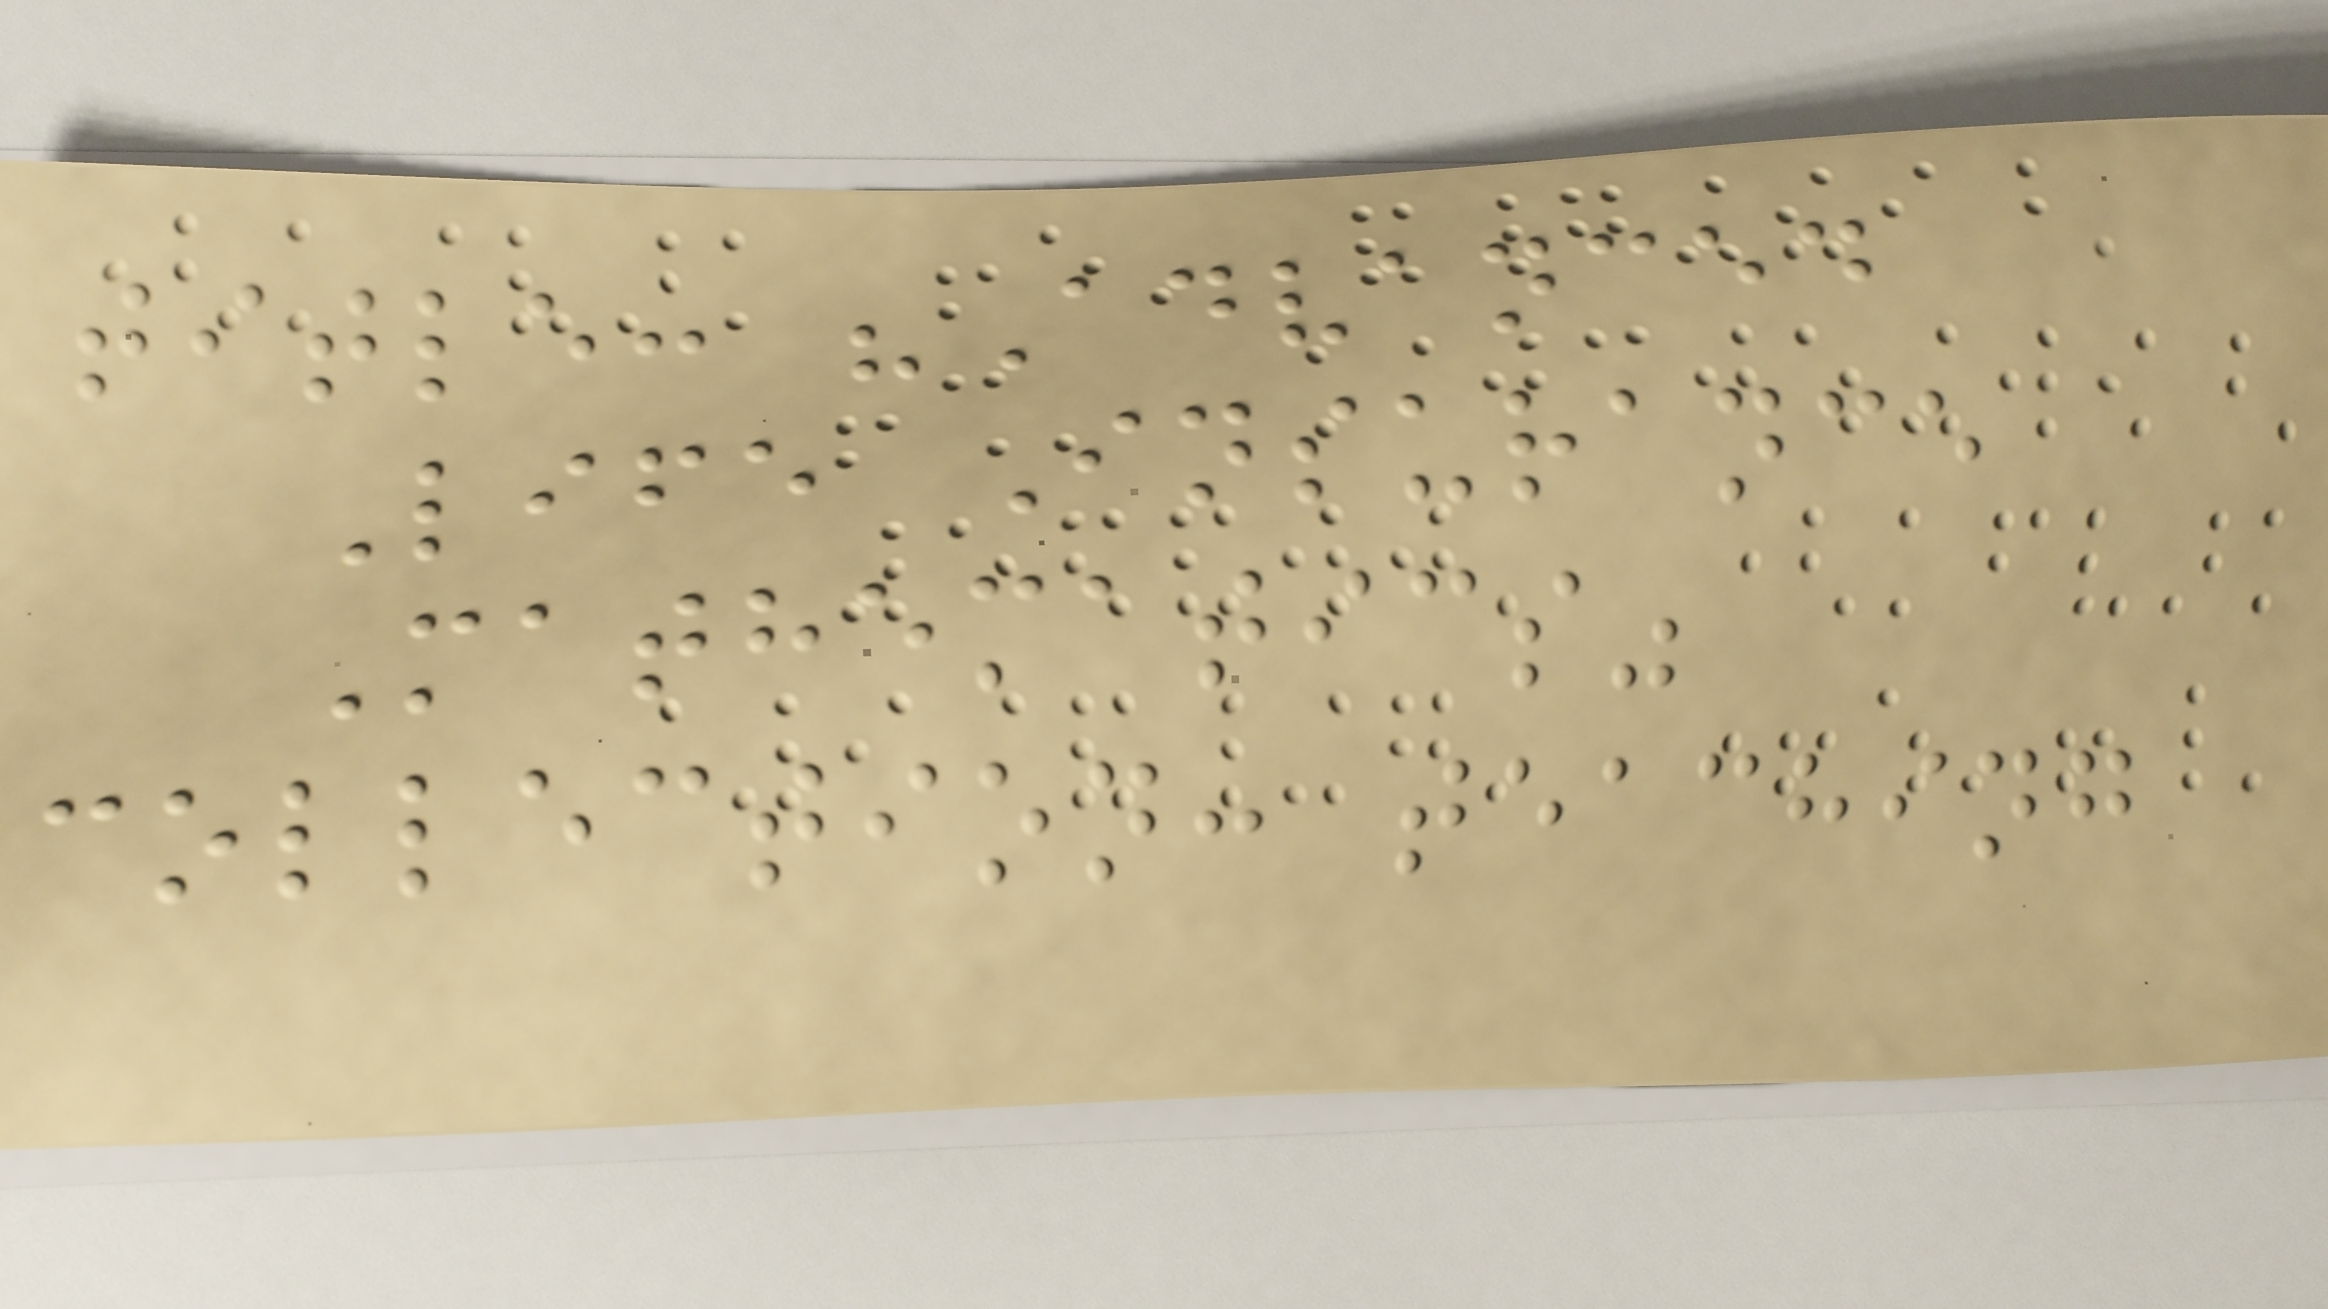title: "Advanced
Life Insurance
Mathematics"
collection: teaching
